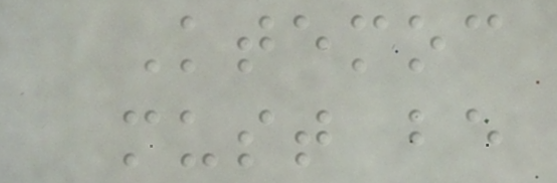Ktemoc
must be
